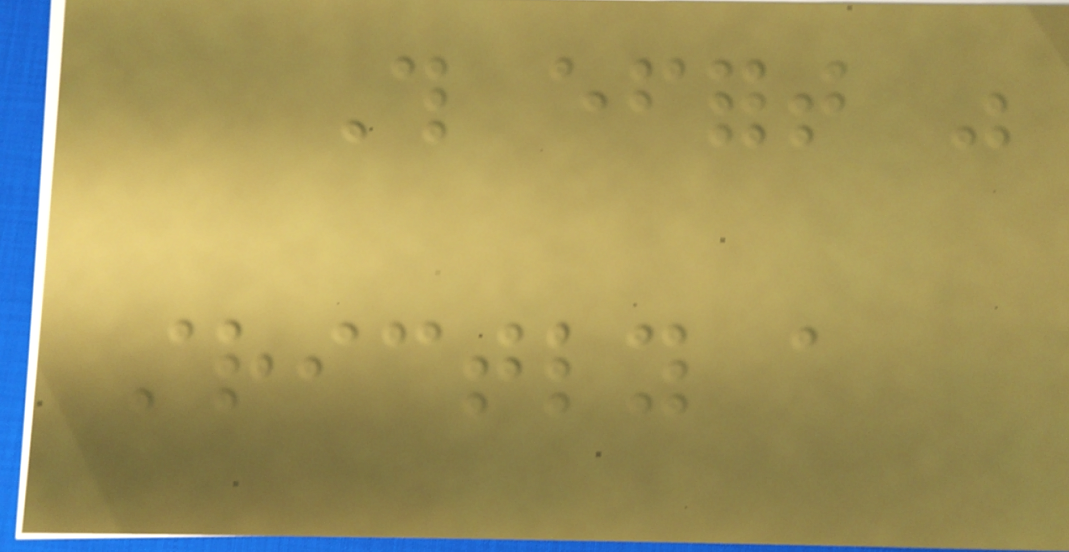This effort was
strictly a
